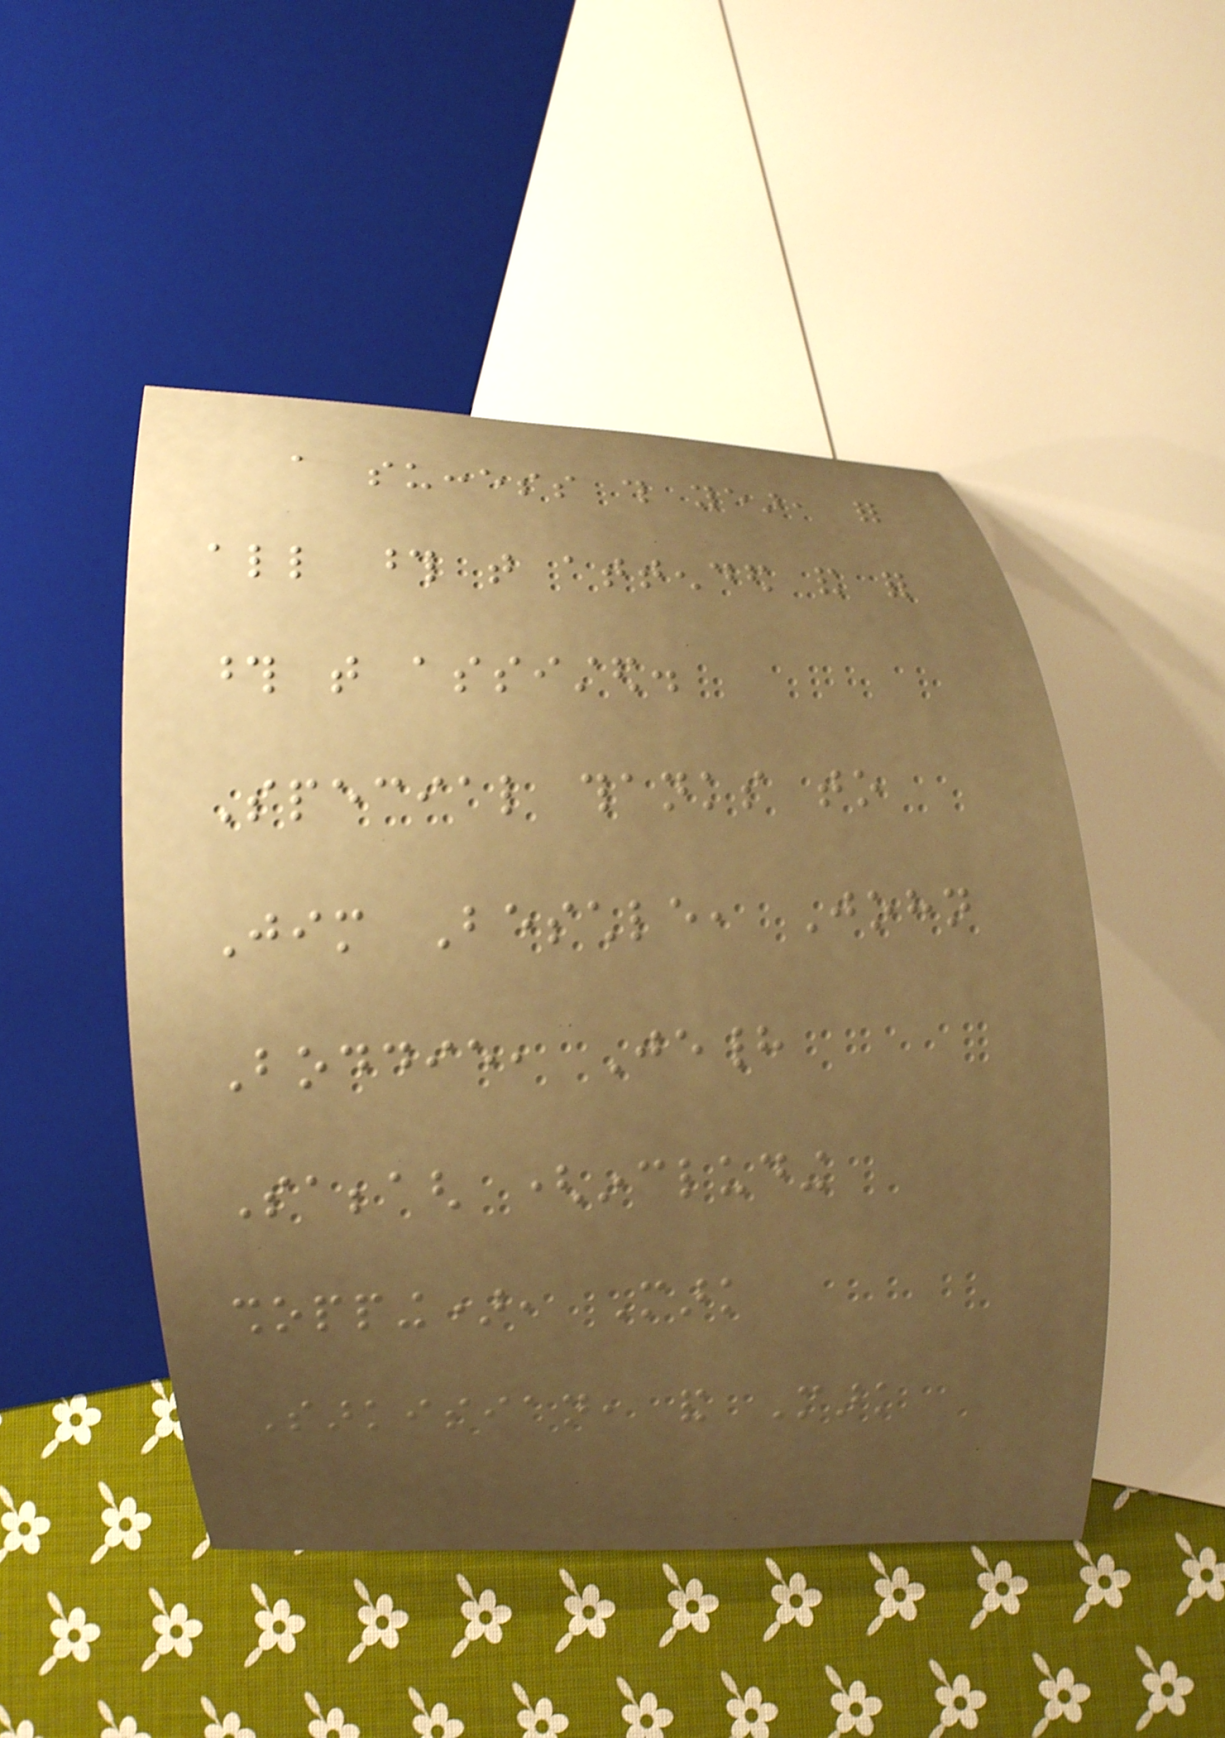a success this year, for
all those that attended and for
those that assisted.
Special thanks to
Jim Beschle, John
Boddie, Jehad
Sabbagh (including
shopping), Mark
Sarkisian, and Mark
